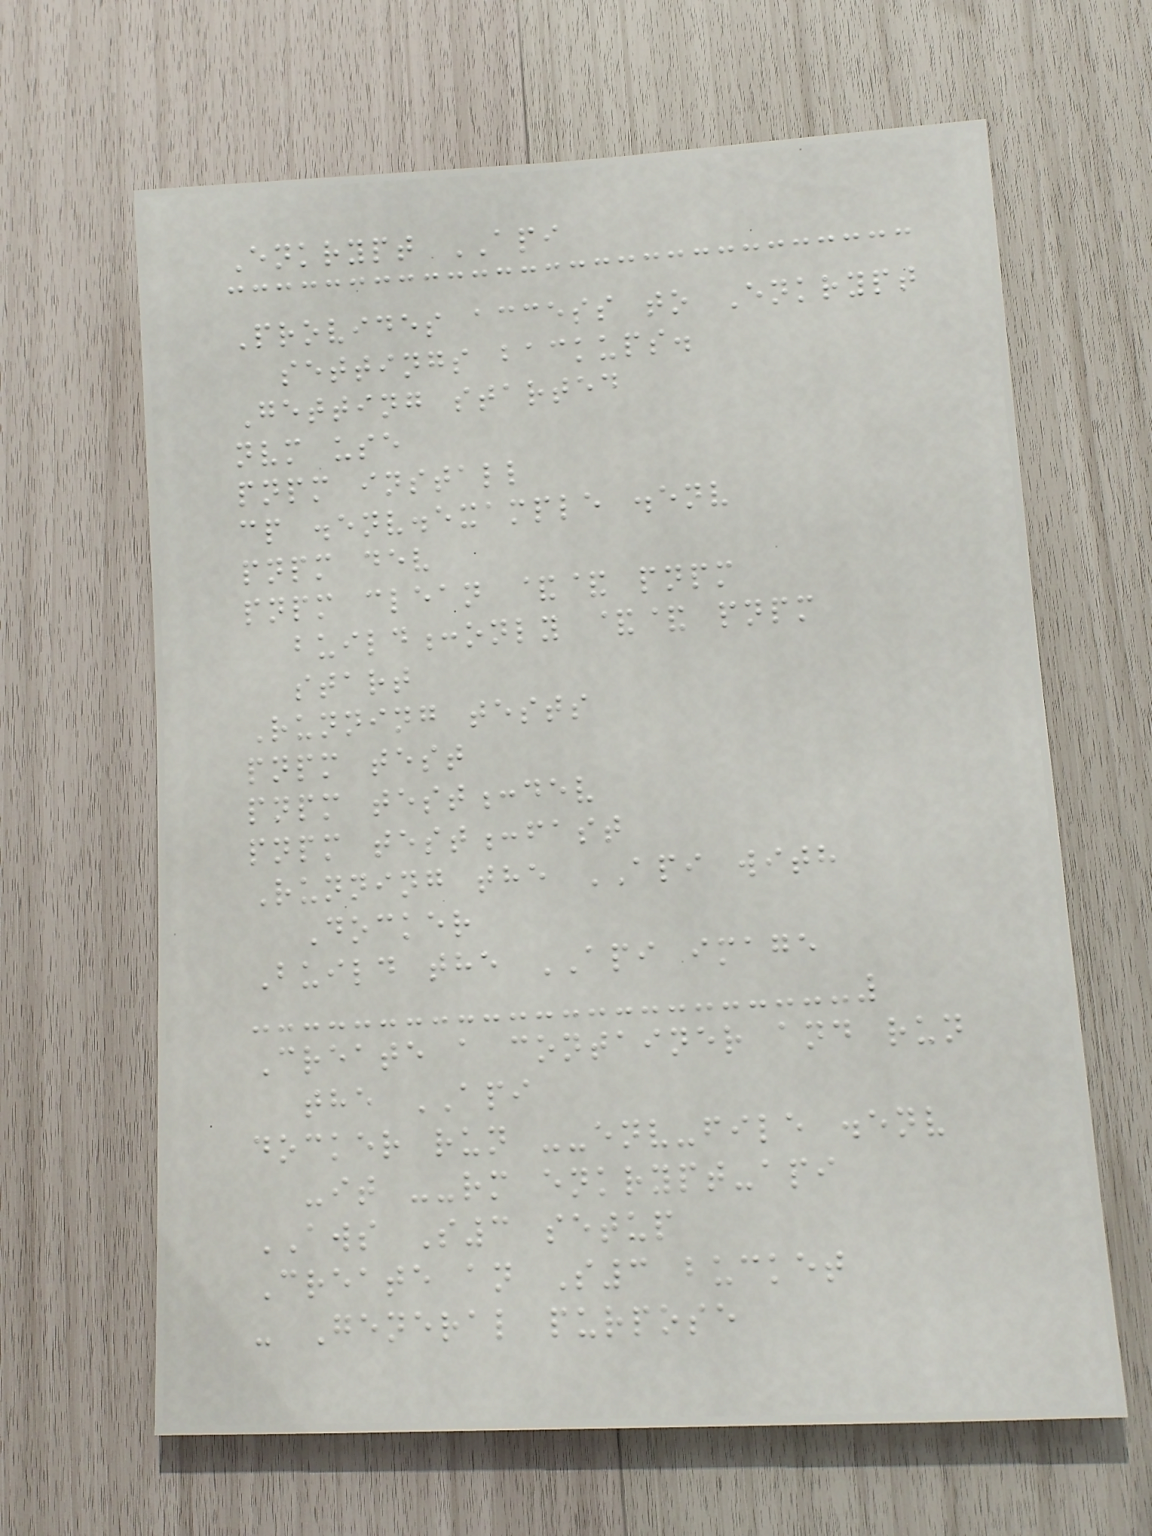Enkrypt API
Provides access to Enkrypt
settings backups.
Getting started
nvm use
pnpm install
cp .env.example .env
pnpm dev
pnpm clean && pnpm
build:only && pnpm
start
Running tests
pnpm test
pnpm test:dev
pnpm test:fast
Running the API with
Docker
Build the API image
Create a container and run
the API
docker run --env-file .env
-it --rm enkrypt-api
AWS S3 setup
Create an S3 bucket
- General purpose
